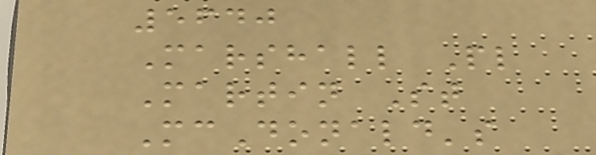5640
Marshall Pl
Martin St
McDonald's
